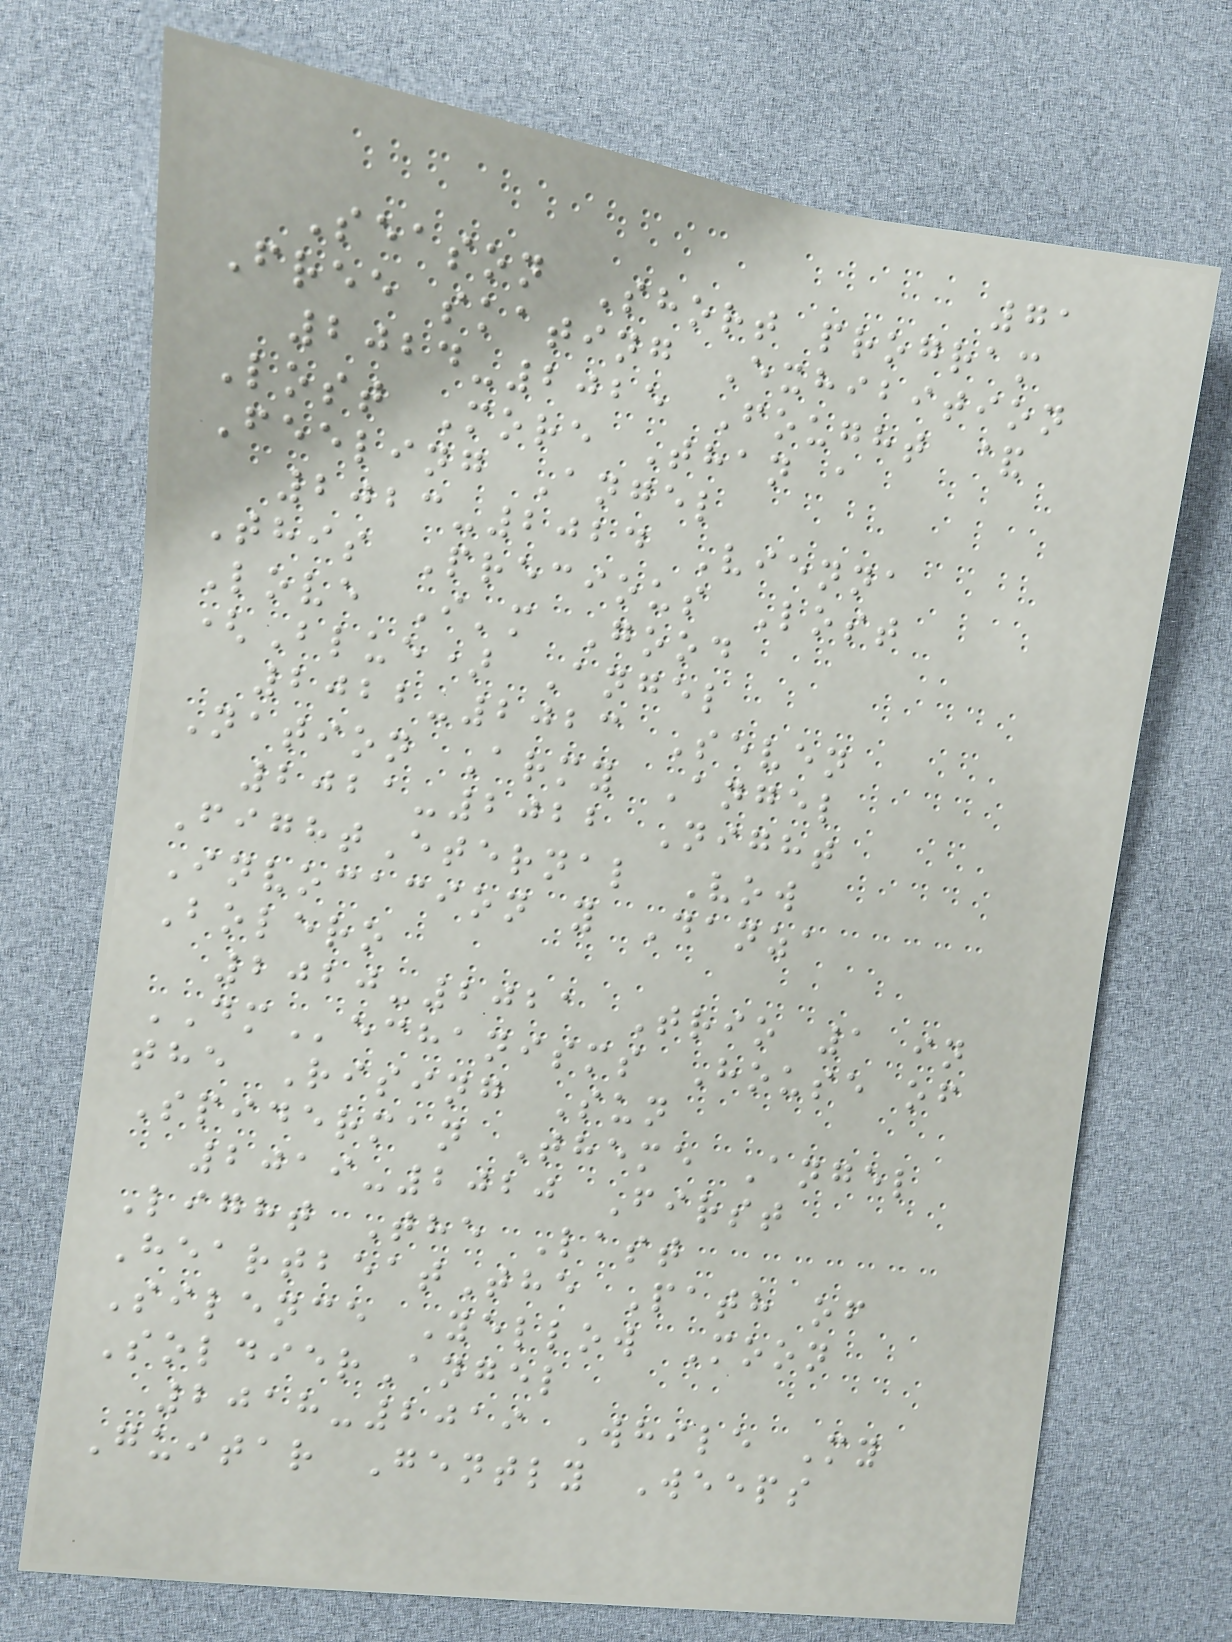71
Season Short program
Free skating Exhibition
2024-2025 Fought &
Lost More Than a
Feeling Angel
2023-2024 Vienna
This Precious Lost
Love I'm Good
(Blue) Angel
2022-2023 Seven
Nation Army Angel
2021-2022 Night
FightEternal Vow
Invocacion y Danza
Bolero
2020-2021 Trio 1 in
DMechanisms House of
the Rising Sun
Spiderman Theme Angel
2019-2020 First
Light The Last
HeartbeatThe Path of
Silence Yellow Moon
SoldierAngel
2018-2019 While My
Guitar Gently Weeps
